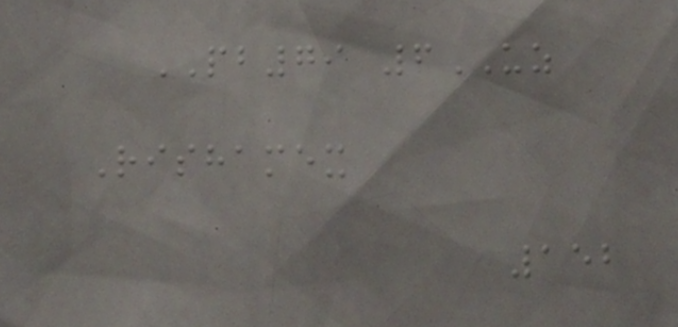PB79 6UZ
Rishamex
152
